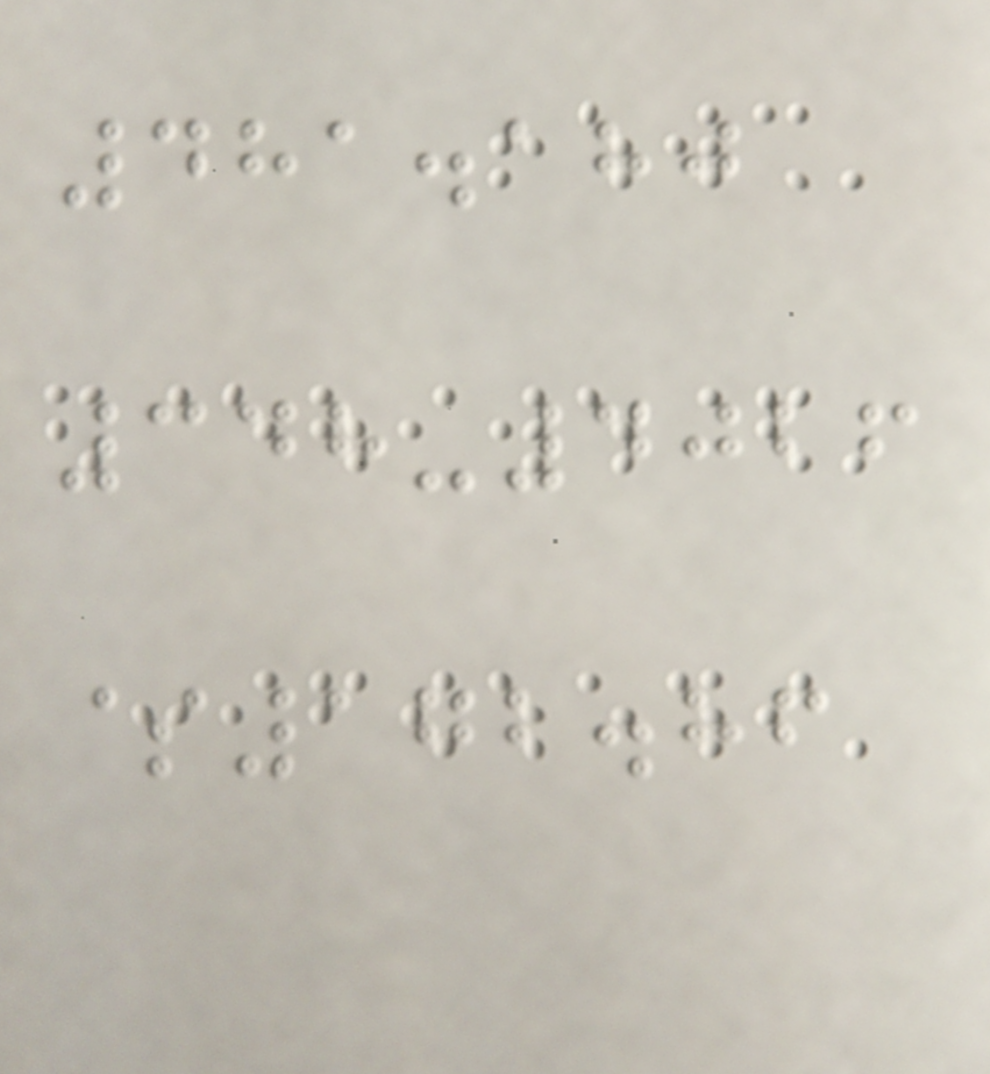481.180
348-4026
$172.86
